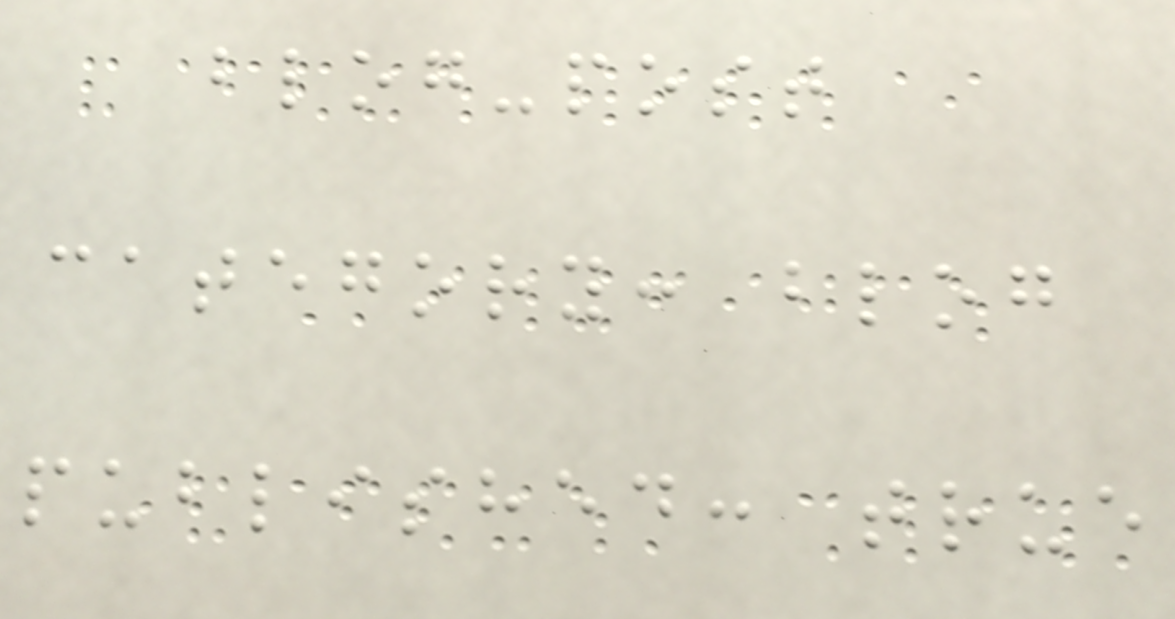blog-post
category: blog
published: true
